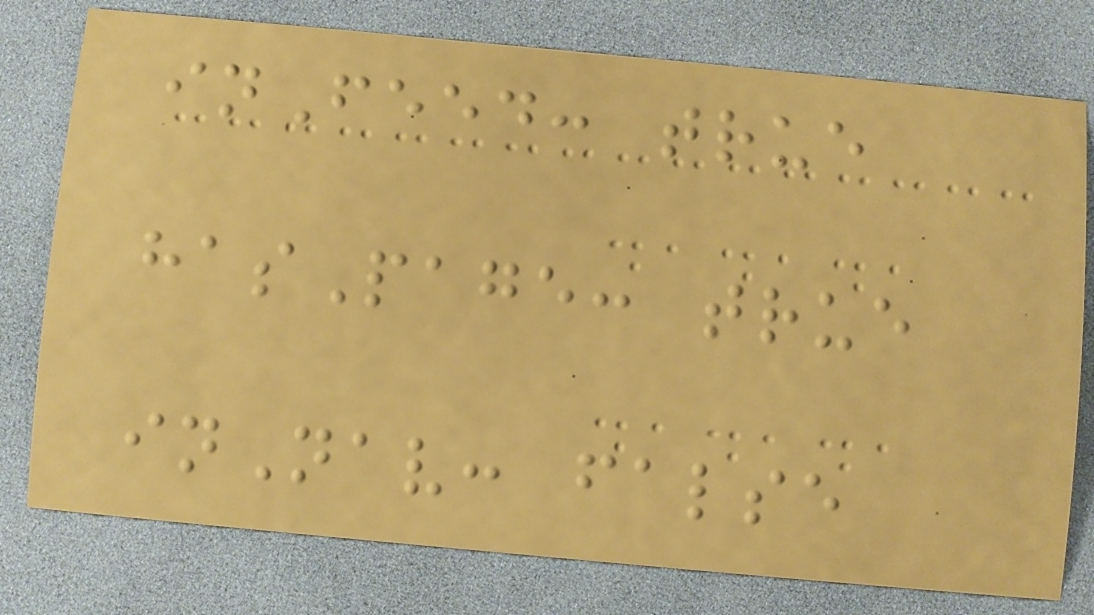inFeed: true
hasPage: true
inNav: false
